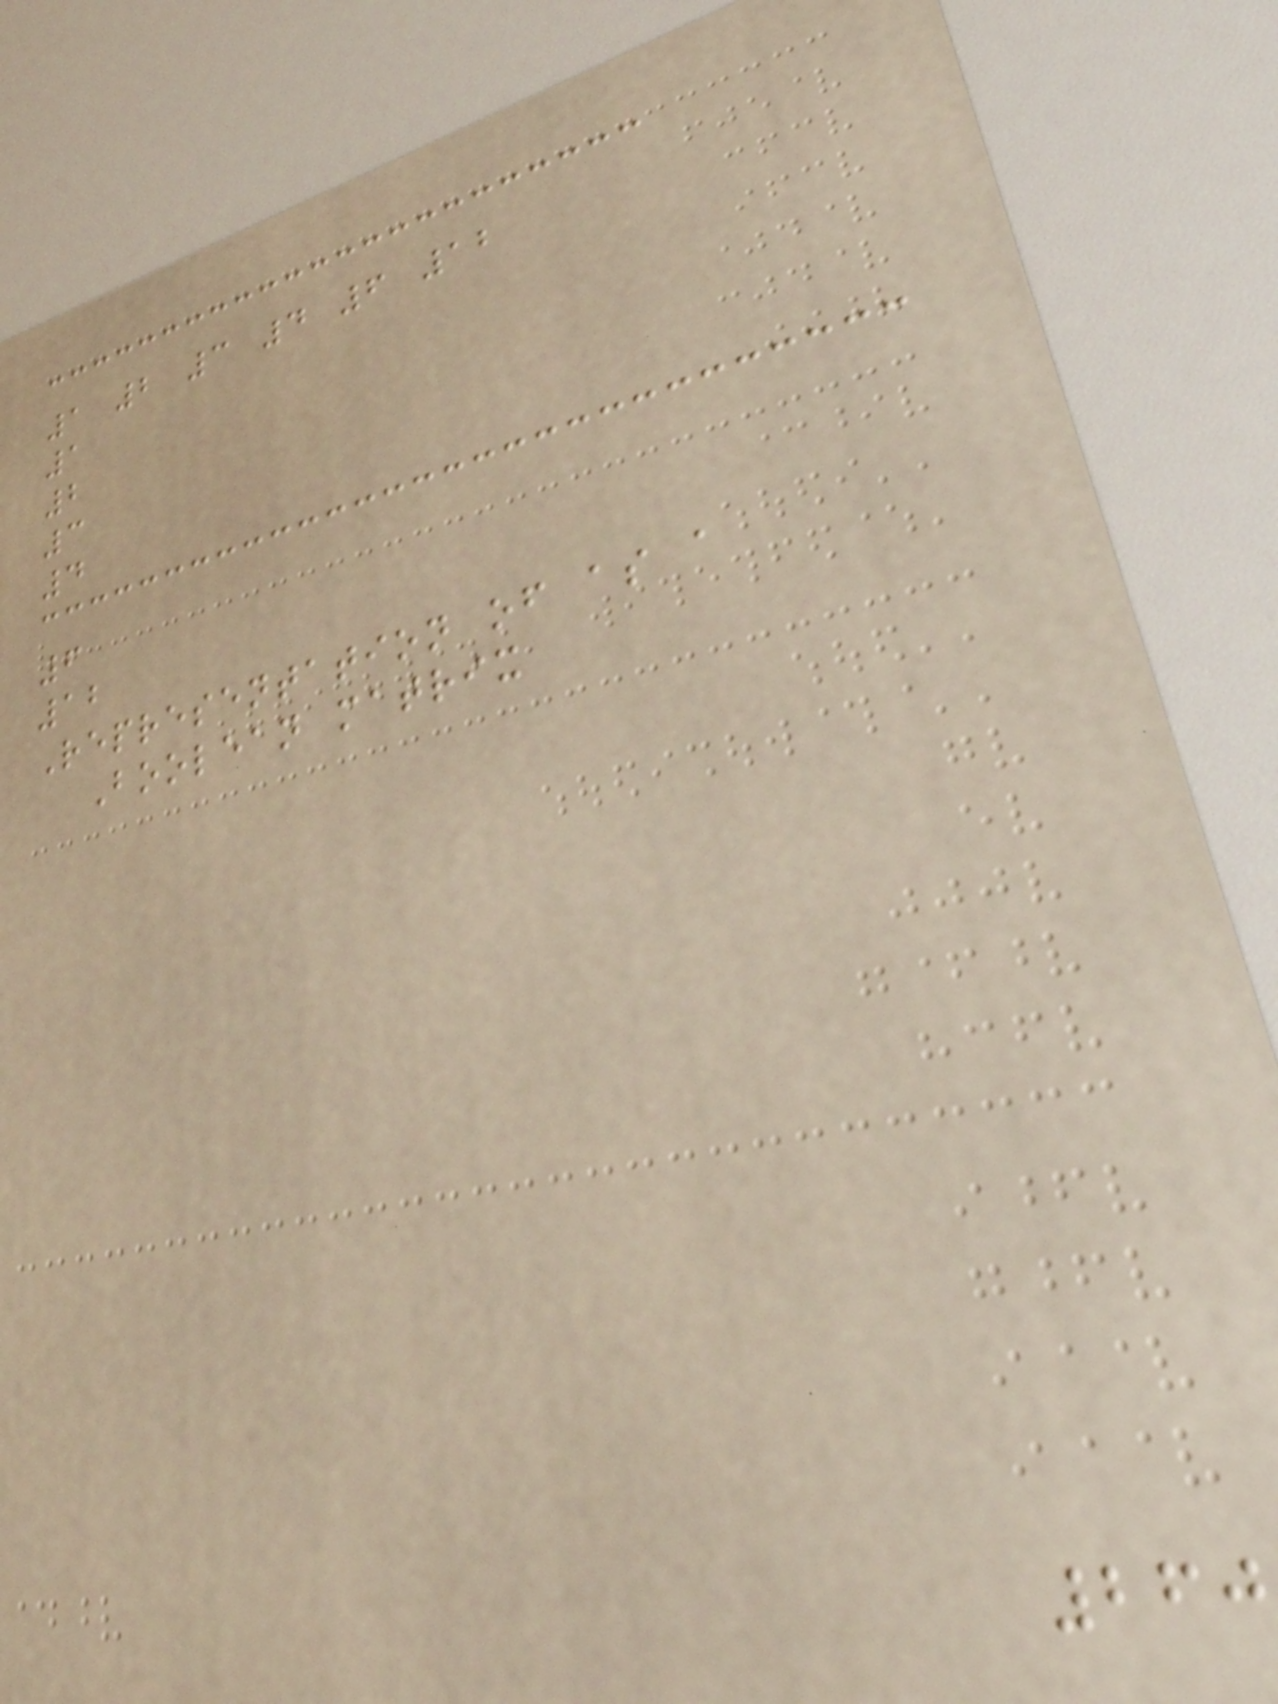1 2 3 4 6 12
1
2
3
4
6
12
Representation of as a
Boolean matrix
260
